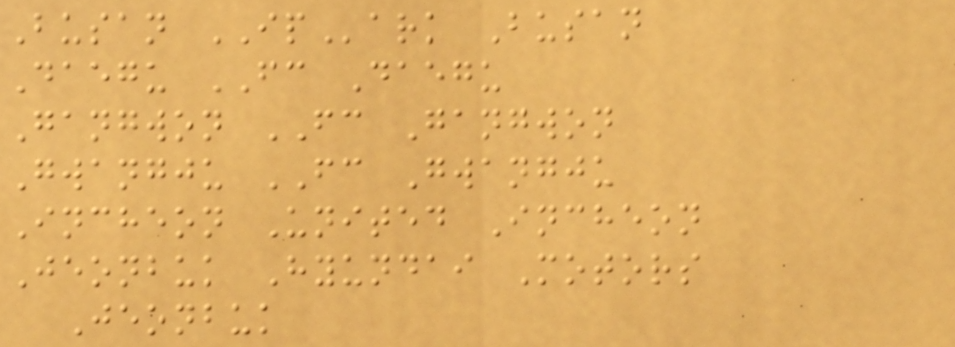Busan IPark Busan
Daegu FC Daegu
Gangwon FC Gangwon
Gwangju FC Gwangju
Incheon United Incheon
Jeonbuk Hyundai Motors
Jeonbuk
